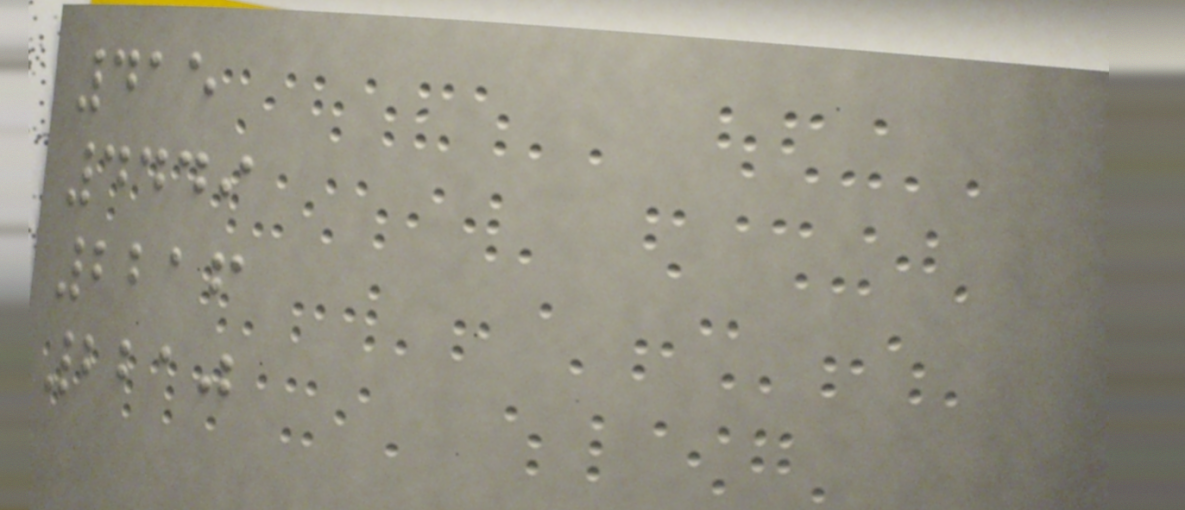415
4449
2216
2210
